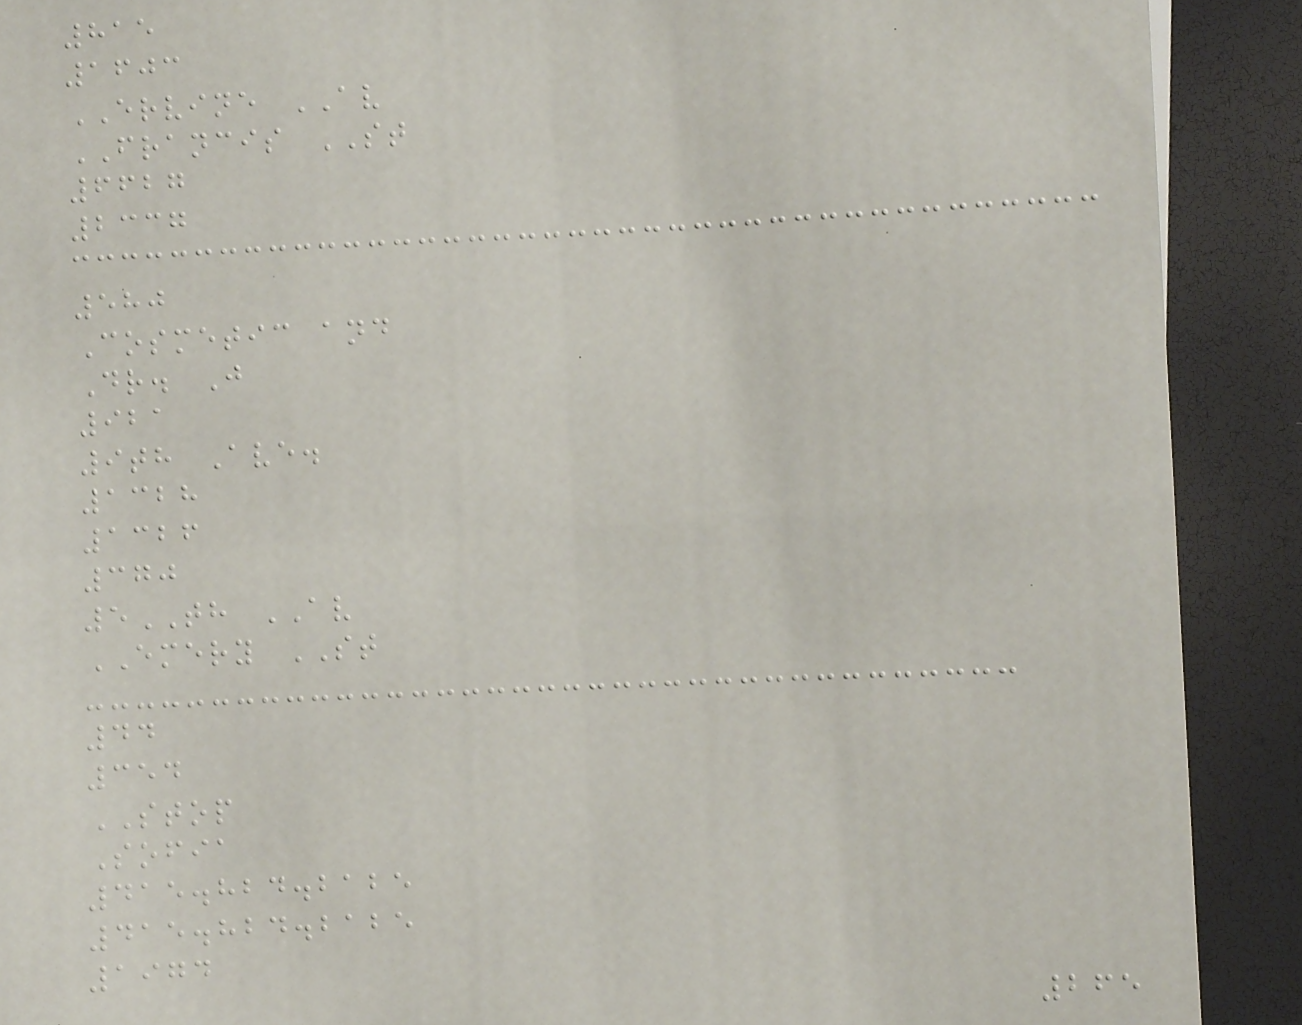815
1603
ERVINE AV
FRANCIS ST
6627
2337
580
Cosmetic and
Dr. J
921
9th Ave.
1328
1326
370
5TH AV
EMERY ST
44
354
STOP
Sofia
415.824.2125
415.824.2125
1974
265
